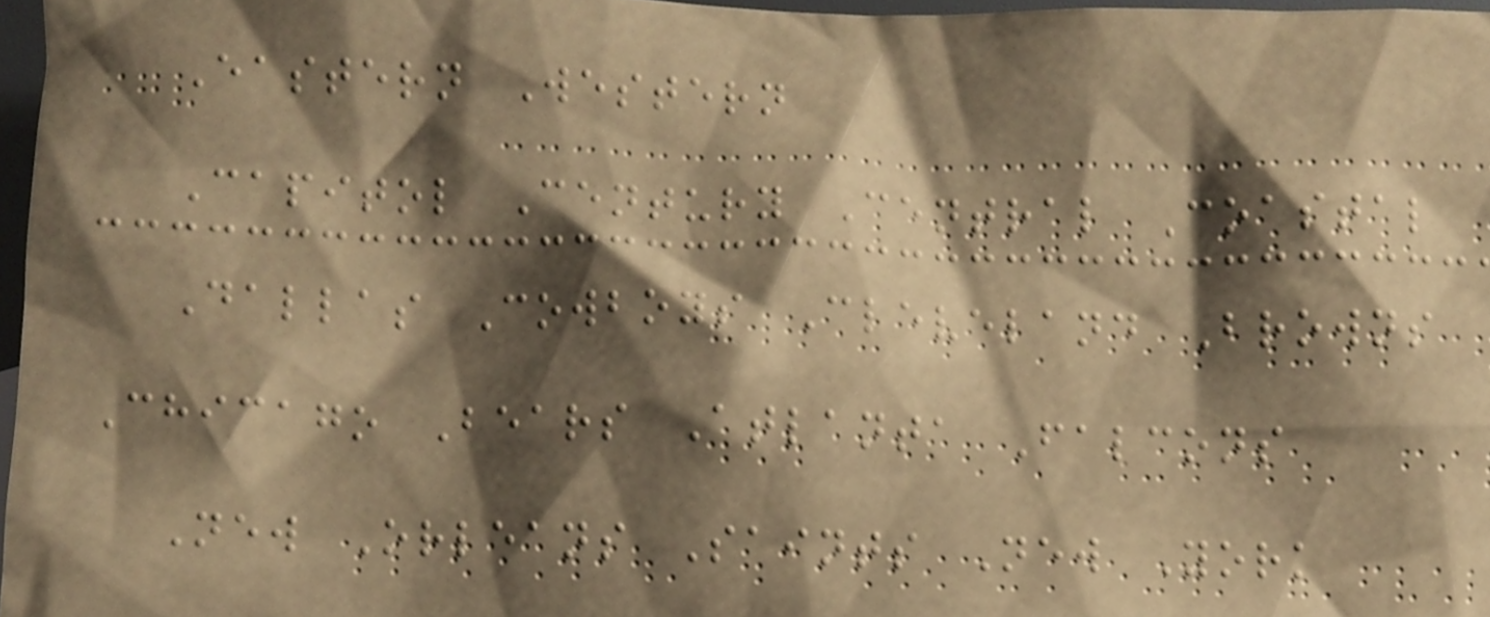Eastern Western
Capitol Century Central Coastal
Dallas Cowboys Cleveland Browns
Chicago Bears Atlanta Falcons
New Orleans Saints New York
